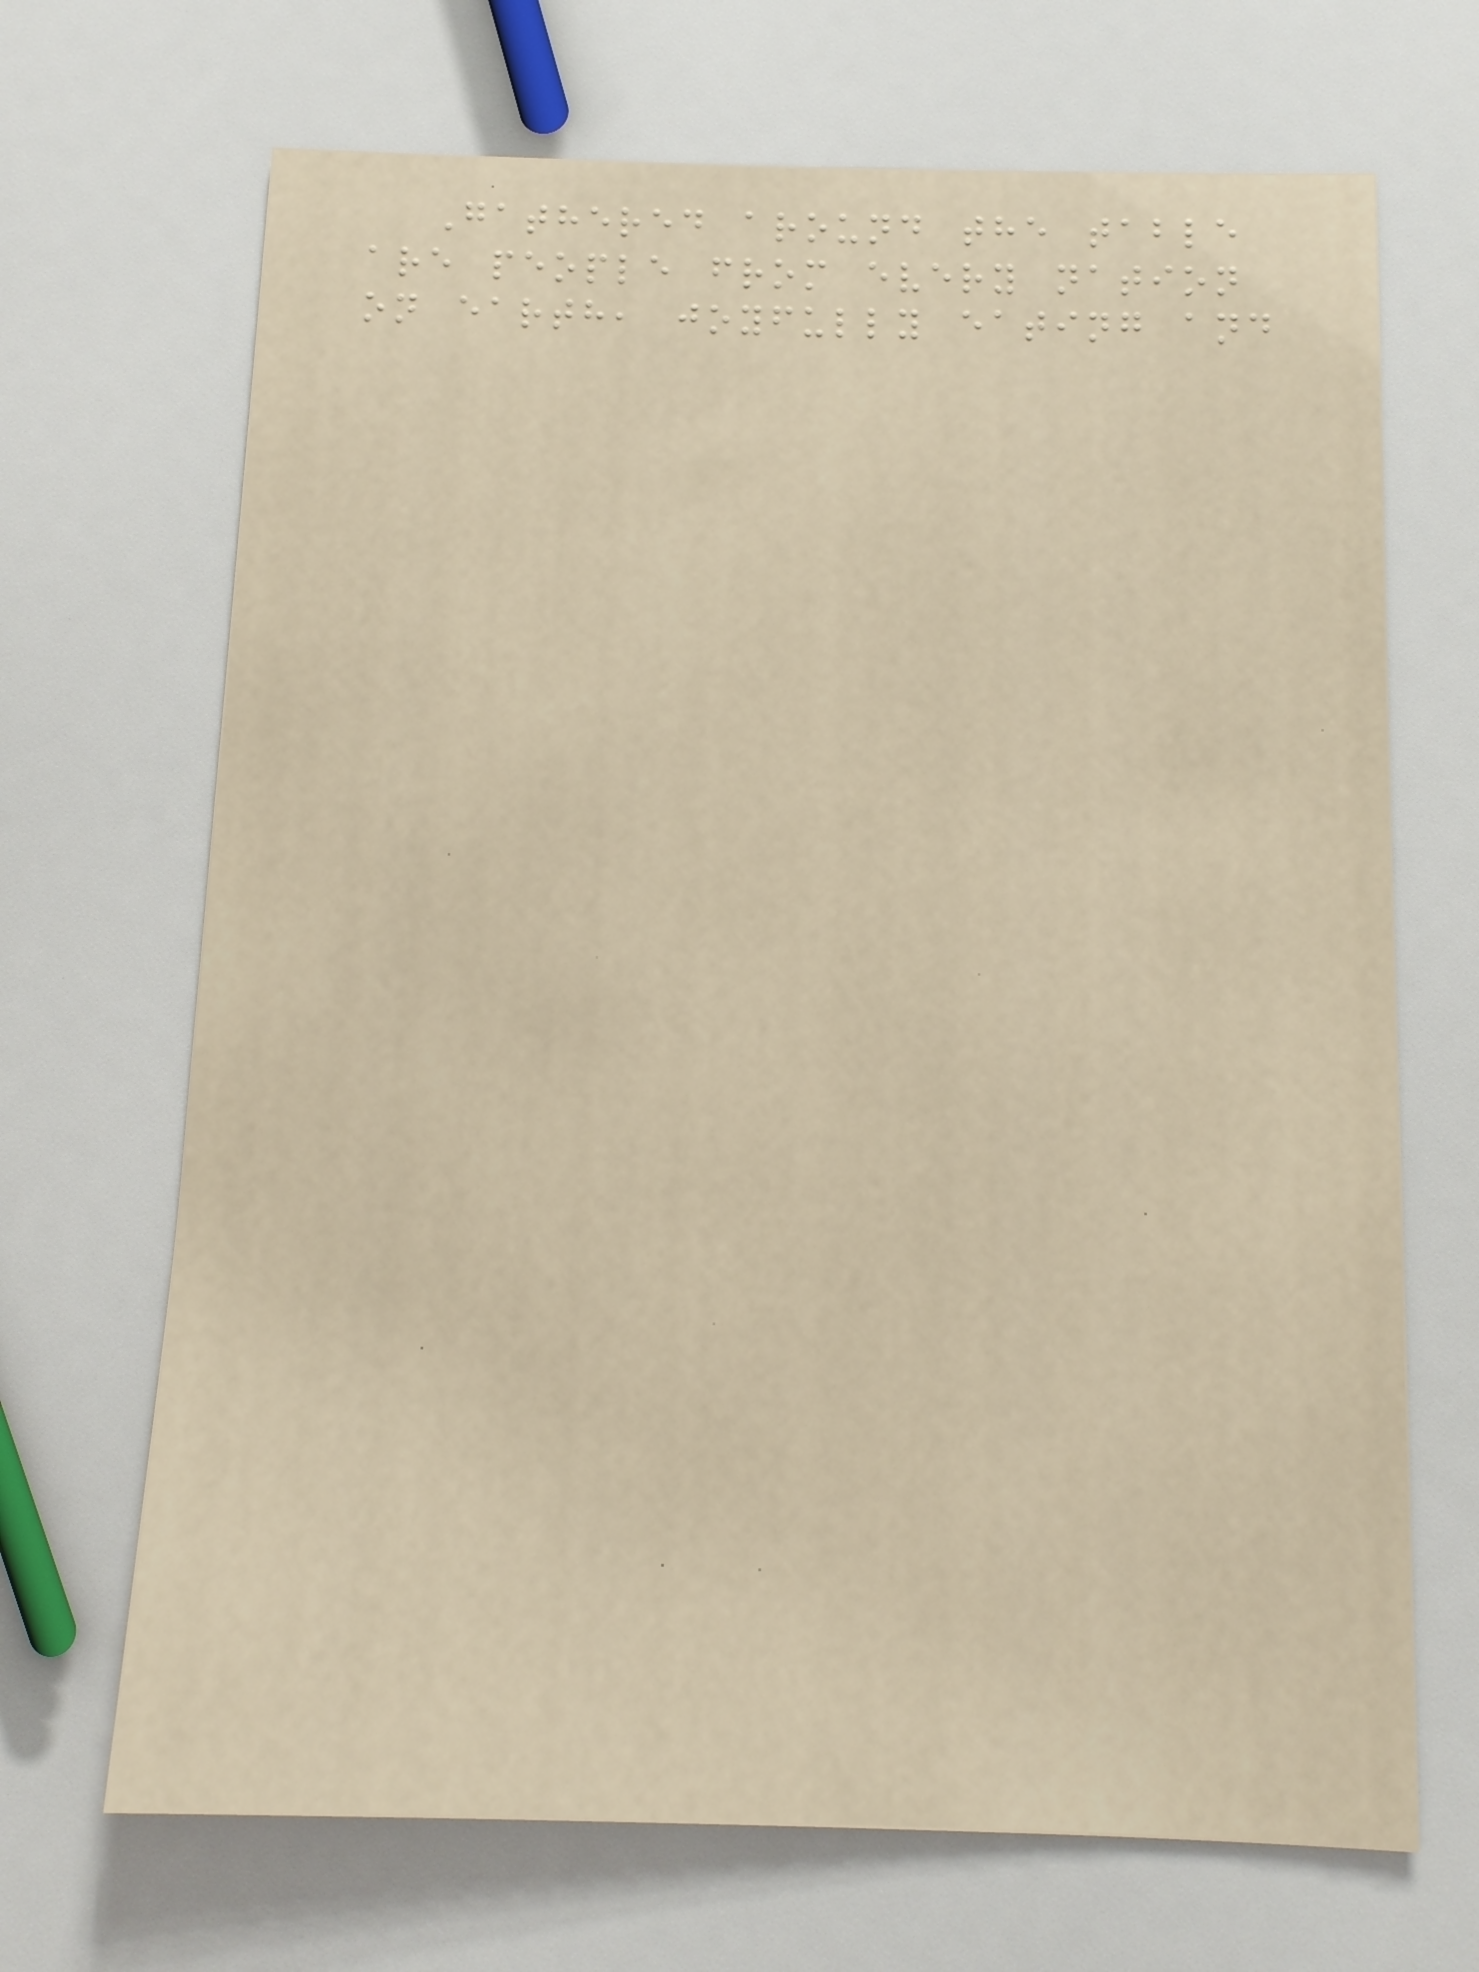Gathered around the table
are people from every nation
on earth, joyfully eating and
